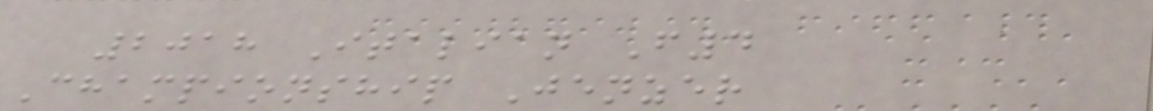2018 Italian F4
Championship Jenzer
